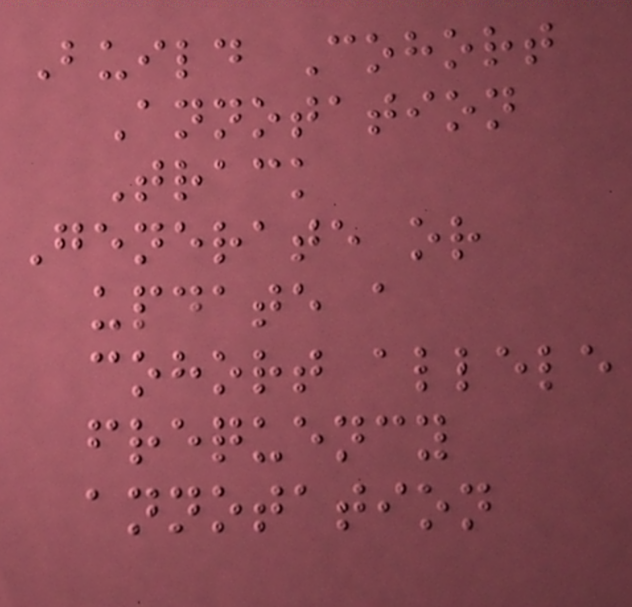Build Cohort
Annotation
Track
Generate or
update a
cohort allele
frequency
annotation
